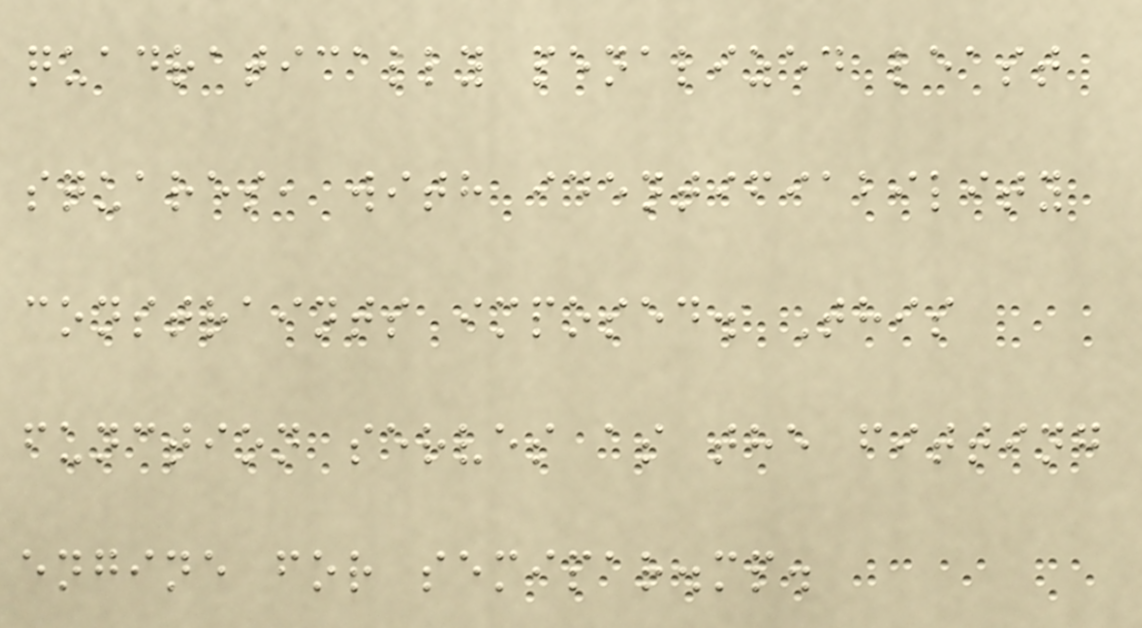quadratically penalized least
squares, with identifiability
constraints imposed. This
function serves as the fitting
engine for semipar.mp.
